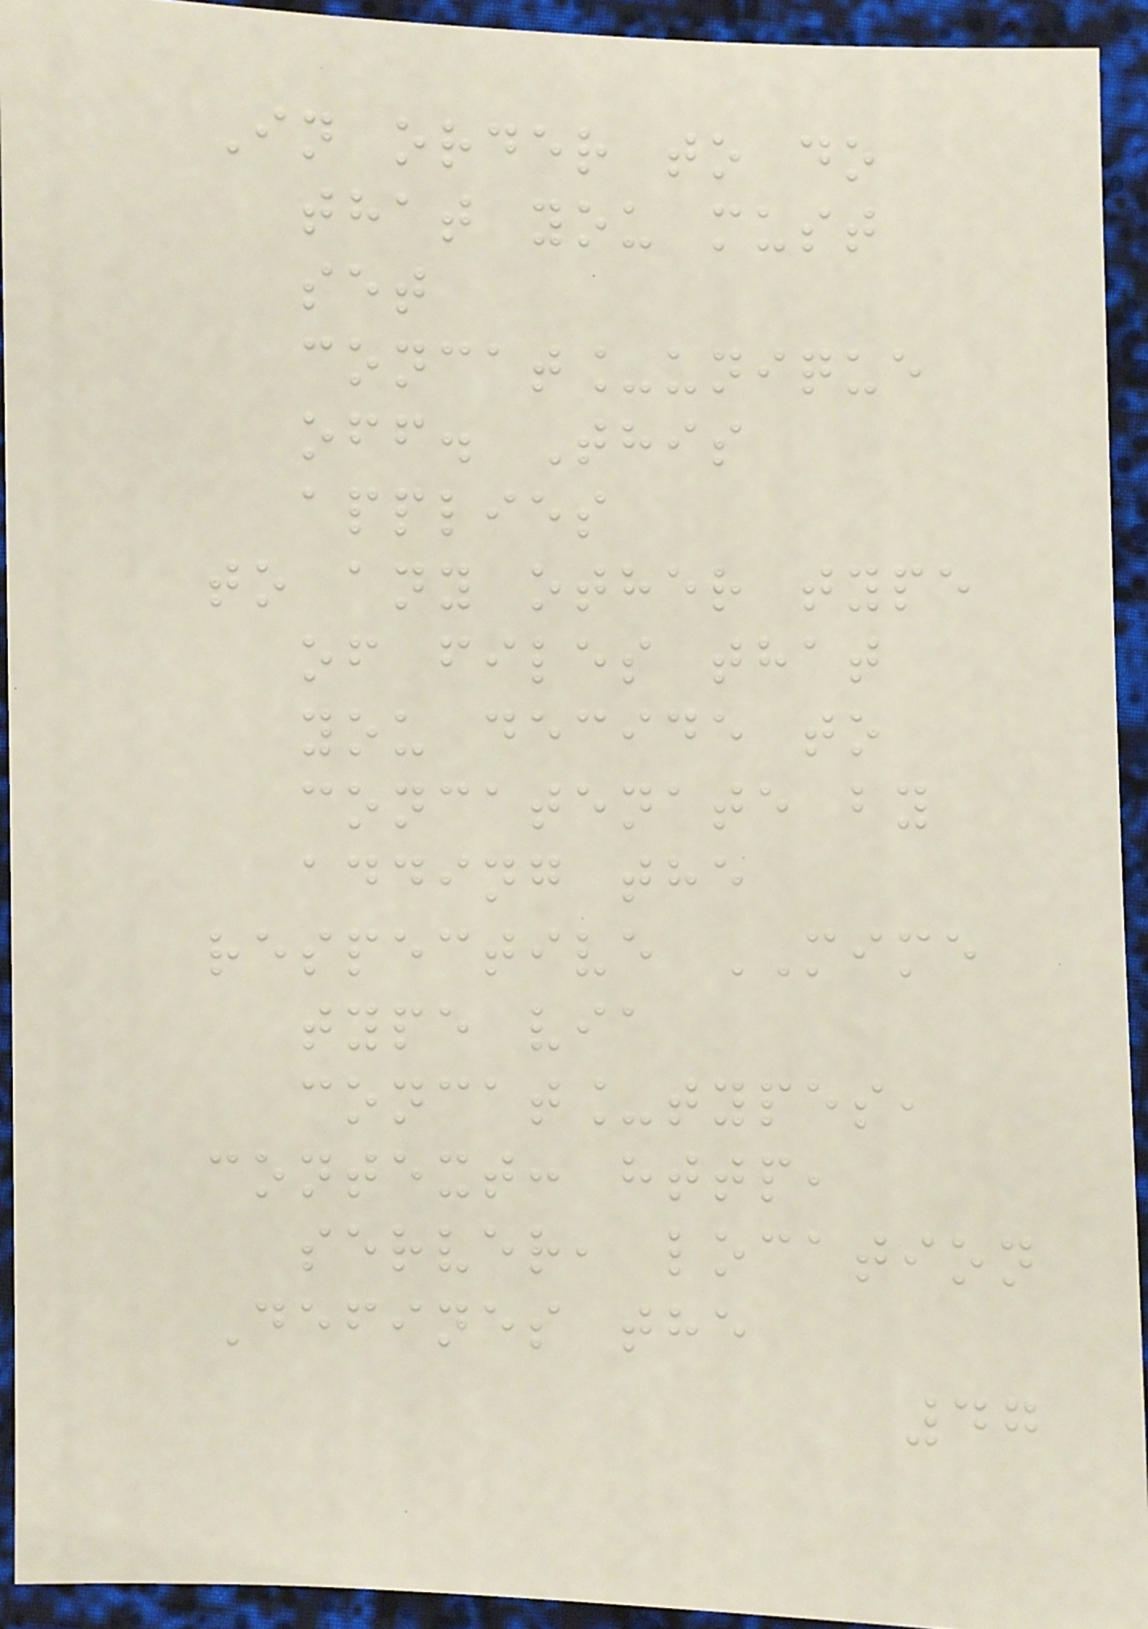In order to do
that you must
set
concat_unique
off. This
applies
to any other type
of files that
you decide to
concatenate by
adding the
respective MIME
type via
concat_types,
context: http,
server, location
Defines the
47
